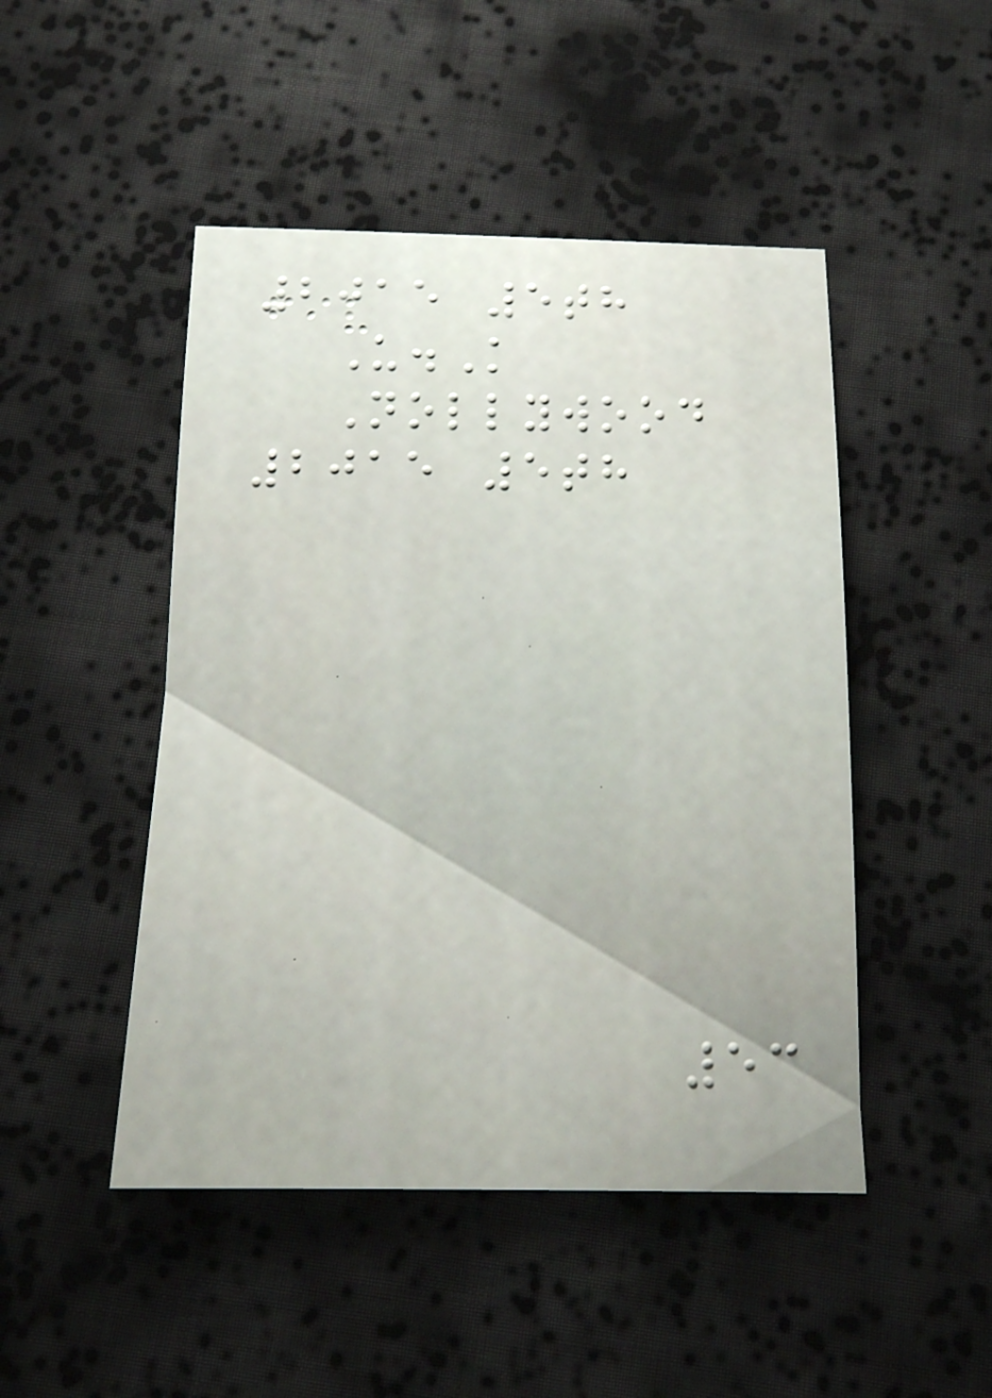2015 5th
U.K
Nollywood
2015 5th
53
